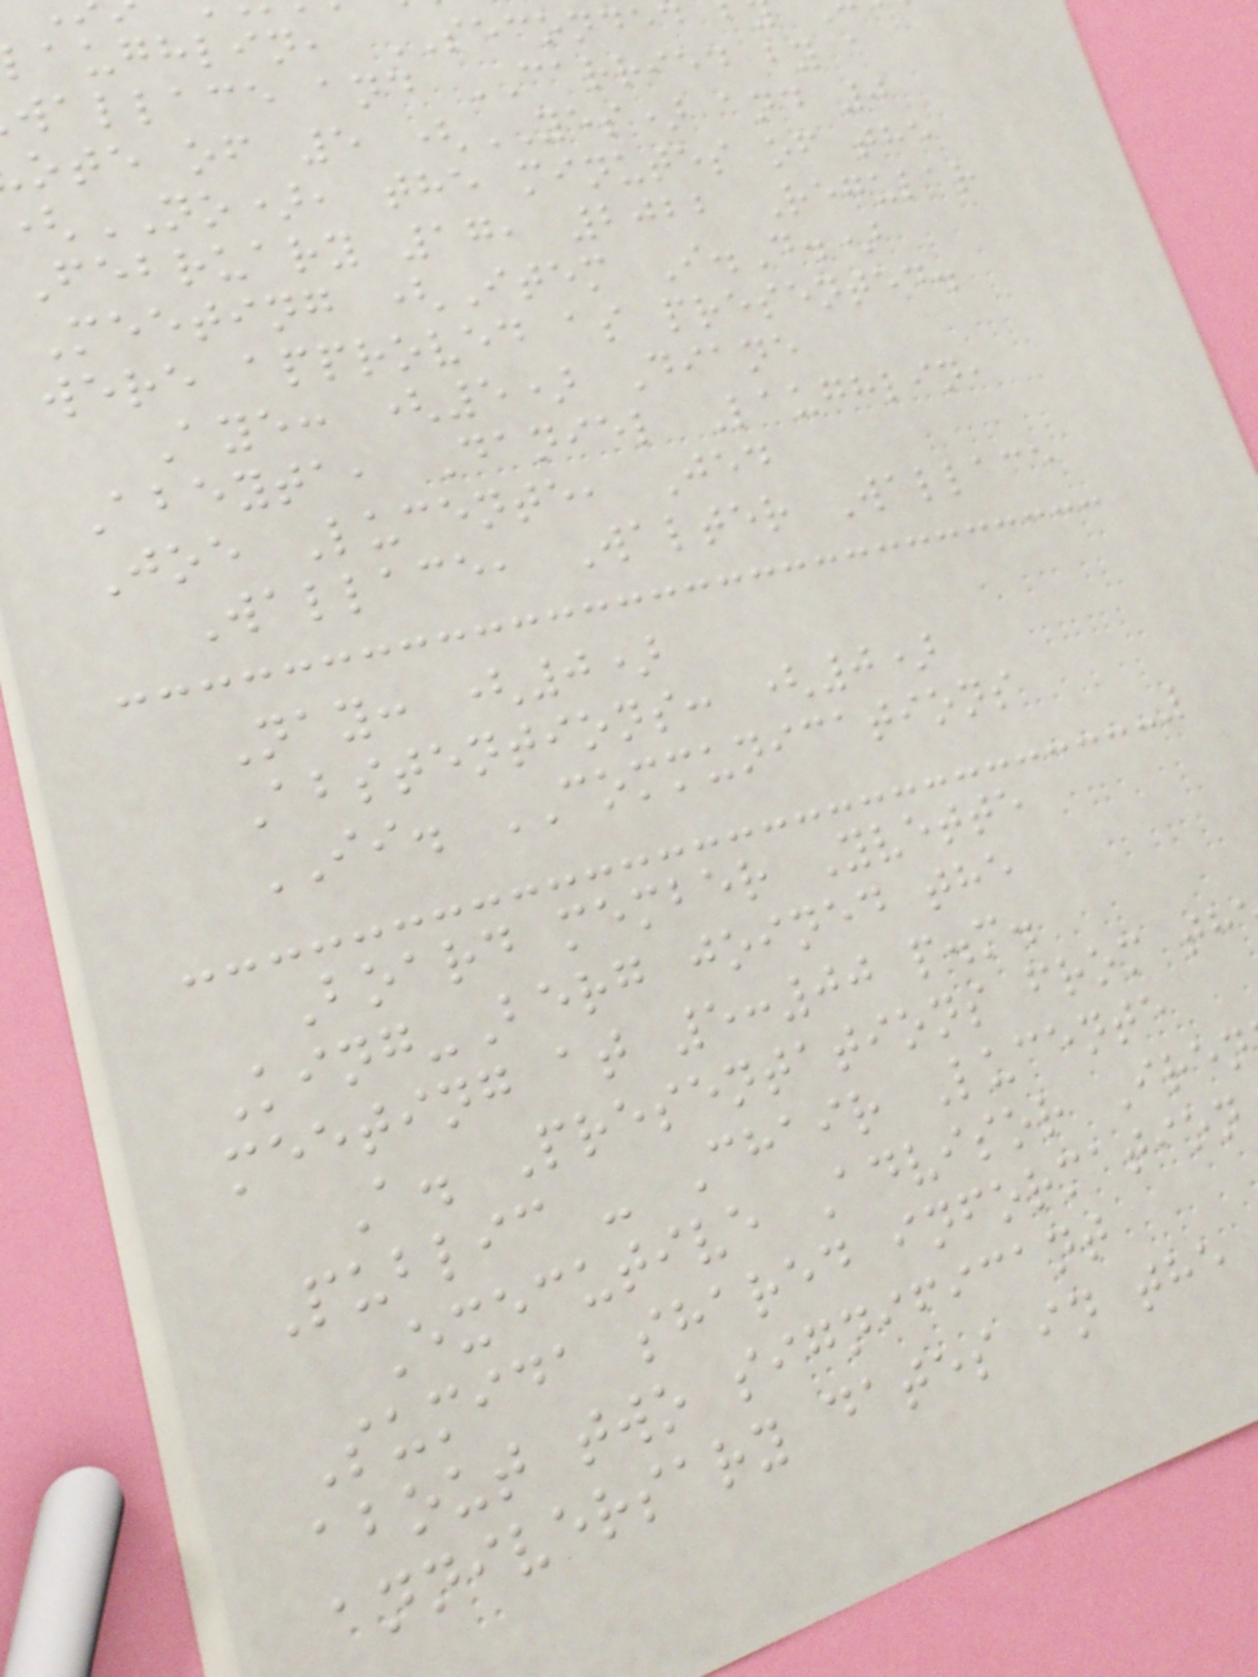aughlin, SECONDED
wallace and CARRIED by a
ote of 5 (YES) and 0
NO), the minutes of the
February 17, 2022 Regular
Meeting (Item I.D.)
were approved as presented.
Aye: (5) Diane
Abeyta, Daniel Laughlin,
Joe Lucente, Jed
Wallace, Walter Wallace
Nay: (0)
Abstentions: (0)
II. COMMUNICATIONS
Board member Yvette
King-Berg joined the
meeting at 5:00 p.m.
A. Presentations from th
Public - Chair Lucente
Executive Advisor Iren
Sumida shared information
about two significant
anniversary dates in the
